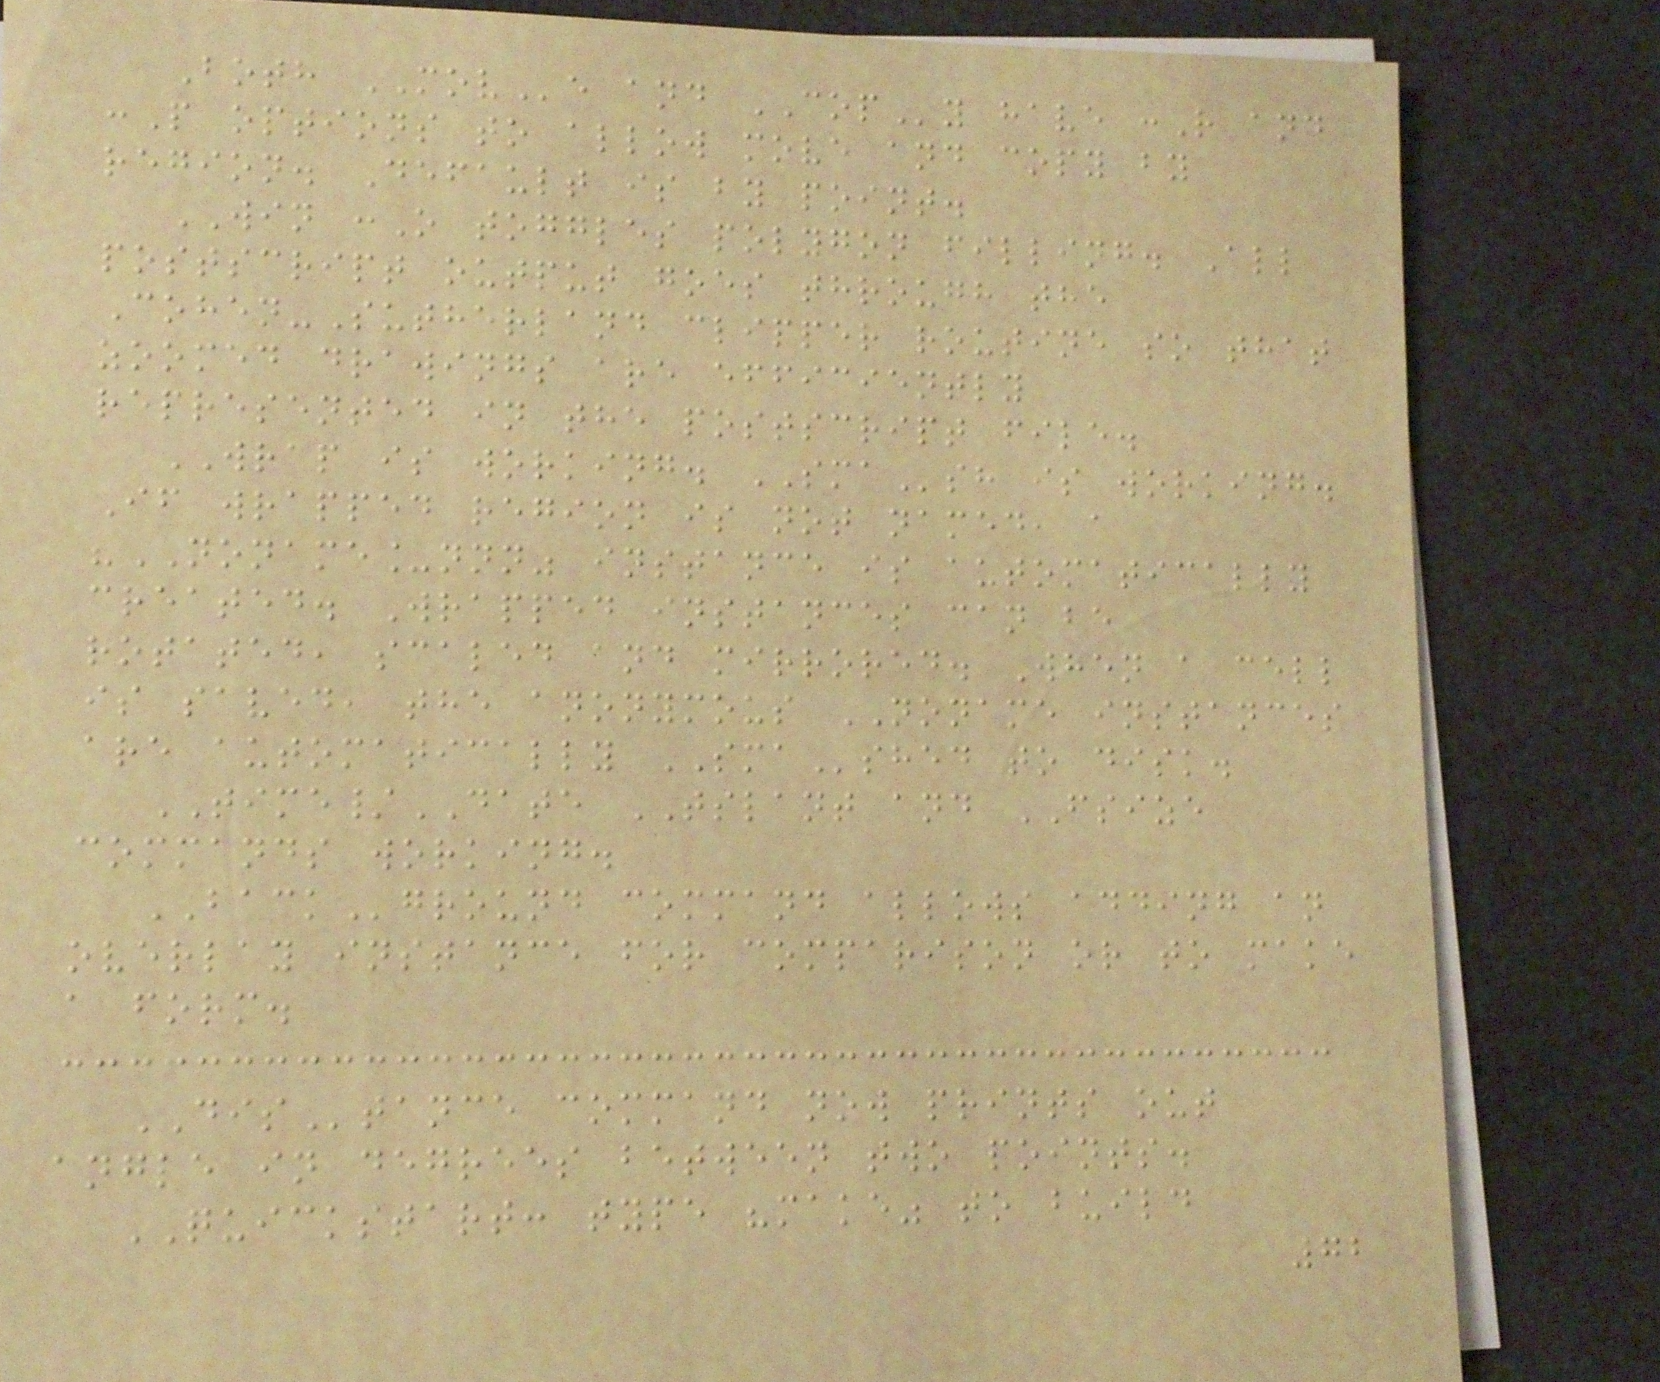Both MOVe and COPy have :R and
:P options to allow move and copy by
region. Default is by point.
WIN :O toggles polygon filling. All
postscript output goes through the
Cohen-Sutherland clipper routine so that
zoomed drawings are efficiently
represented in the postscript file.
WRAP is working. SMAsh is working.
If wrapped region is not named, a
"NONAME_nnn" instance is automatically
created. Wrapped instances can be
rotated, scaled and mirrored. When a cell
is saved, the anonymous NONAME instances
are automatically SMAshed to disk.
TIME/DATE TSLANT and FSIZE
commands working.
BACKground command allows adding an
overlay instance for comparison or to make
a form.
DIStance command now prints out
angle in degrees between two points.
QUICKSTART: type "make" to build
72
